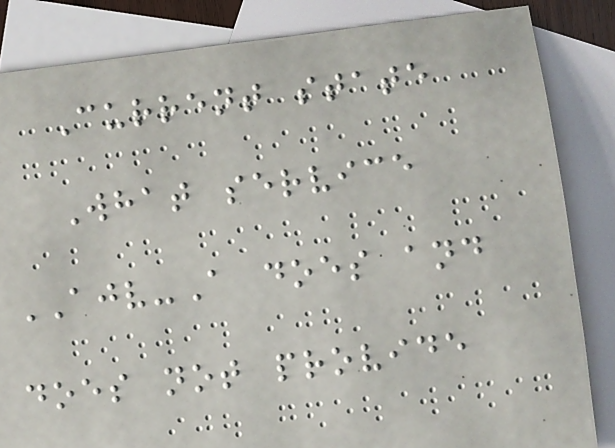Current state
What service
AJV-A does and
does not provide
